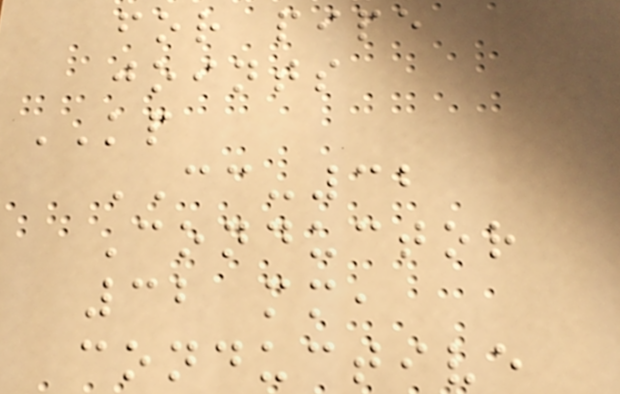for pipe
joints
KP
CC-32
Conductor
32 mm,
conductive
